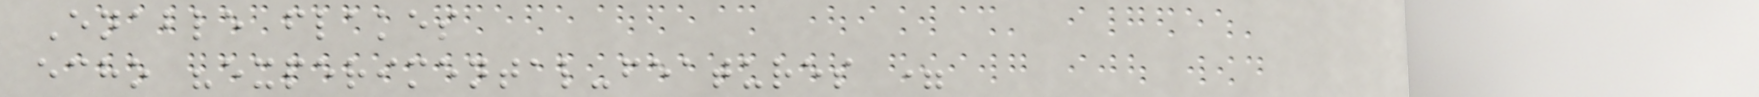Enable flakes
echo "experimental-features =
